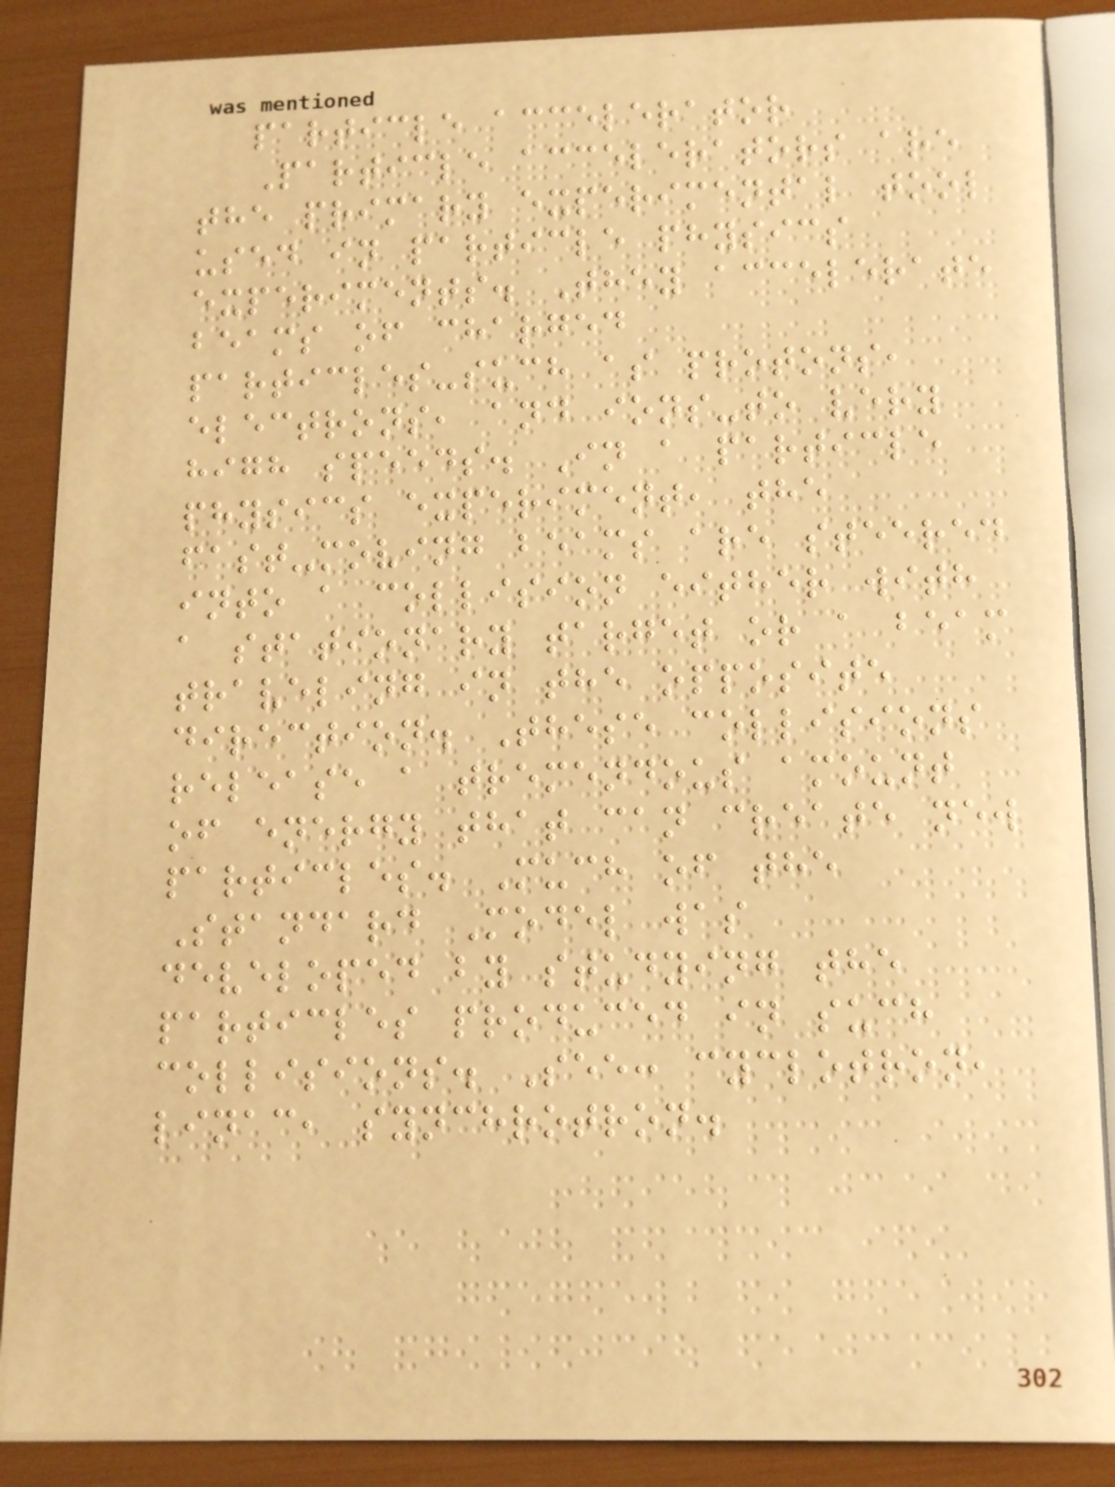particle accelerator
Particle accelerators are
the primary experimental tool
used in particle physics
experiments. They accelerate
beams of charged
particles-such as protons,
electrons, and ions-to very
high speeds. In a particle
physics experiment, the
fast-moving beams are steered
into a collision either with
a stationary target or a beam
traveling in the opposite
direction. These collisions
release a tremendous amount
of energy that can create new
particles. Much of the
Standard Model was
developed by studying the
particles produced in such
collisions. See: cyclotron,
linac, synchrotron.
